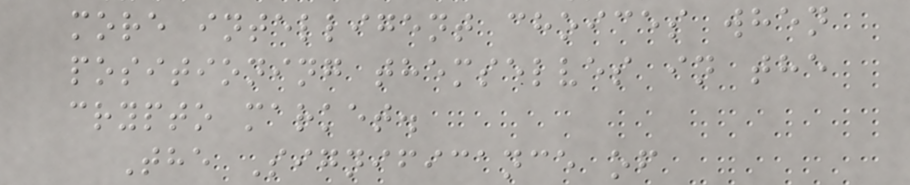more intelligent choices when
positioning themselves in the
crypto market.
The Significance of
